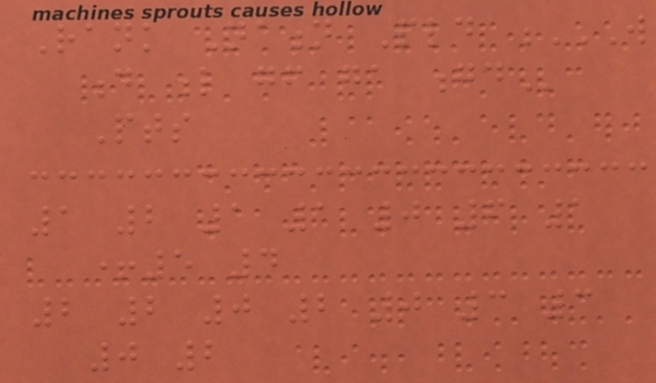Rank Nation Pld W
D L GF GA GD
Pts
1 2 1 1 0 6 1
+5 4
2 2 0 2 0 3 3
0 2
